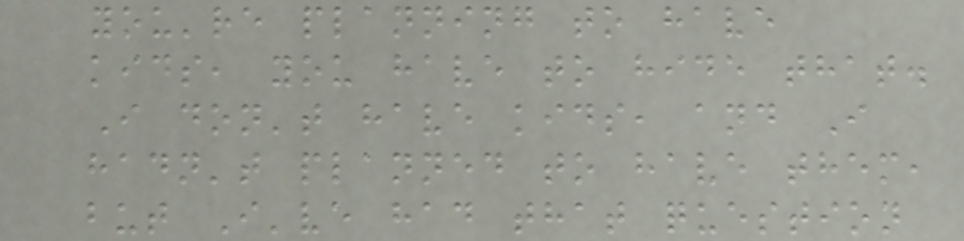you're planning to have
kids, you have to hide that.
I don't have kids, and I
hadn't planned to have them,
but I've had that question
